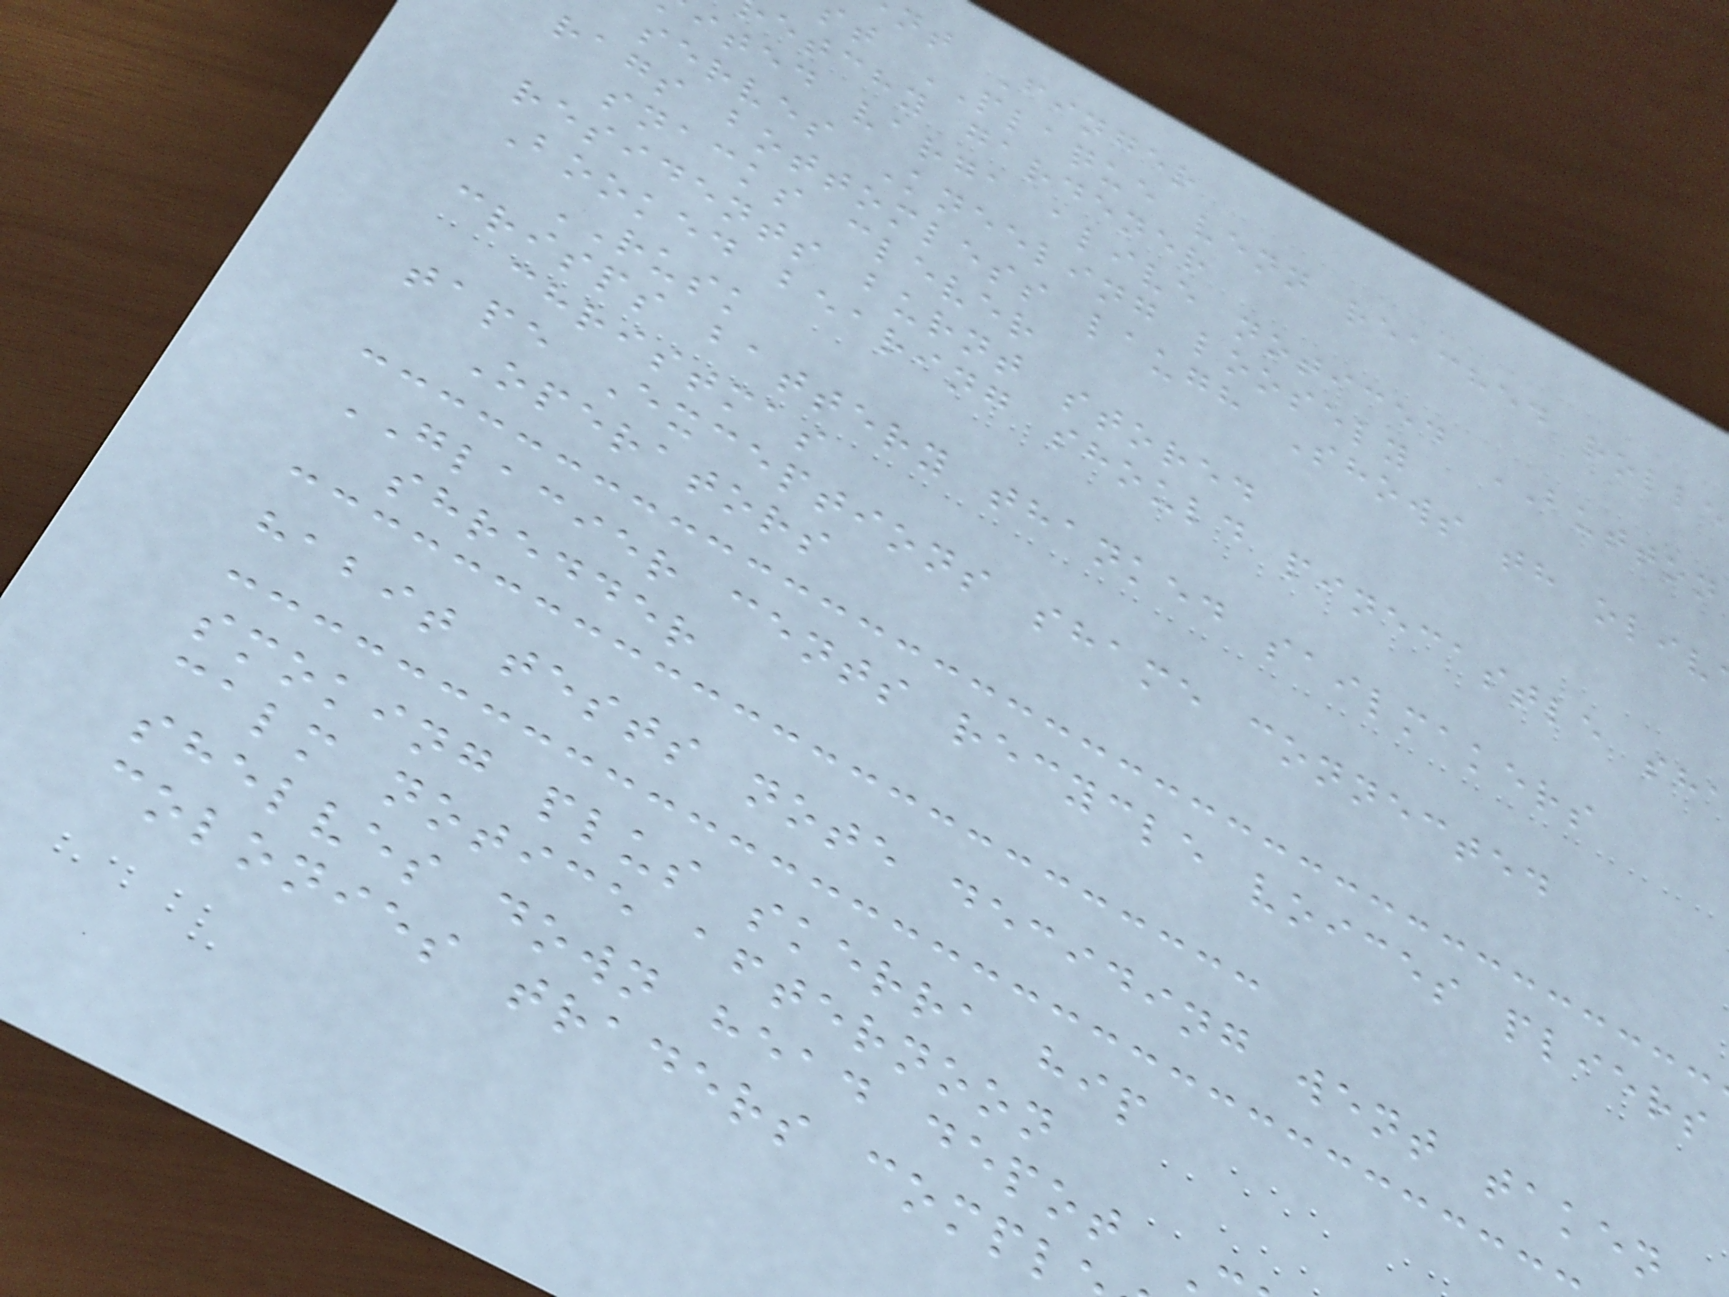nt Finger
st PLAQUE venn reached rolle
etchy gardener
ited varga alive noticed BUTTON
serves Kneeling loosely
rags bottomless laugh Shows th oliv
snacks clever
residents burnt stored
Booked bearing should pinecastle sh
RUSK
crisps battery thanked sailmakers
christmas
tape Exceptions shame connected
Operators
GLACIER cents recycle voices pliers
shredder
habit tests note deciding went taken
smoking plus skerra hip
calm notice afternoon
shelves down head depot
colonies traders compl
